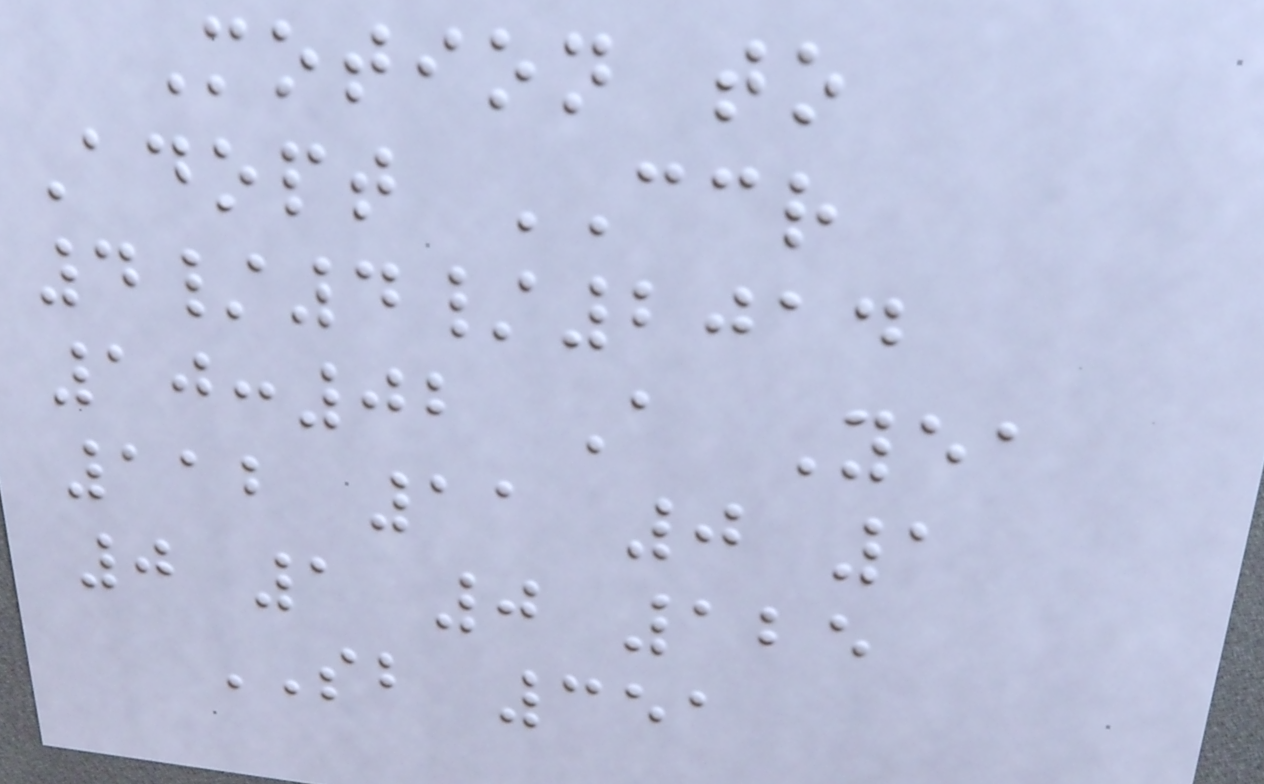Motion to
Adopt CCR
4/4/2014
10:02 A Yea
112 11 0 1
0 1 0 125
SB 351
